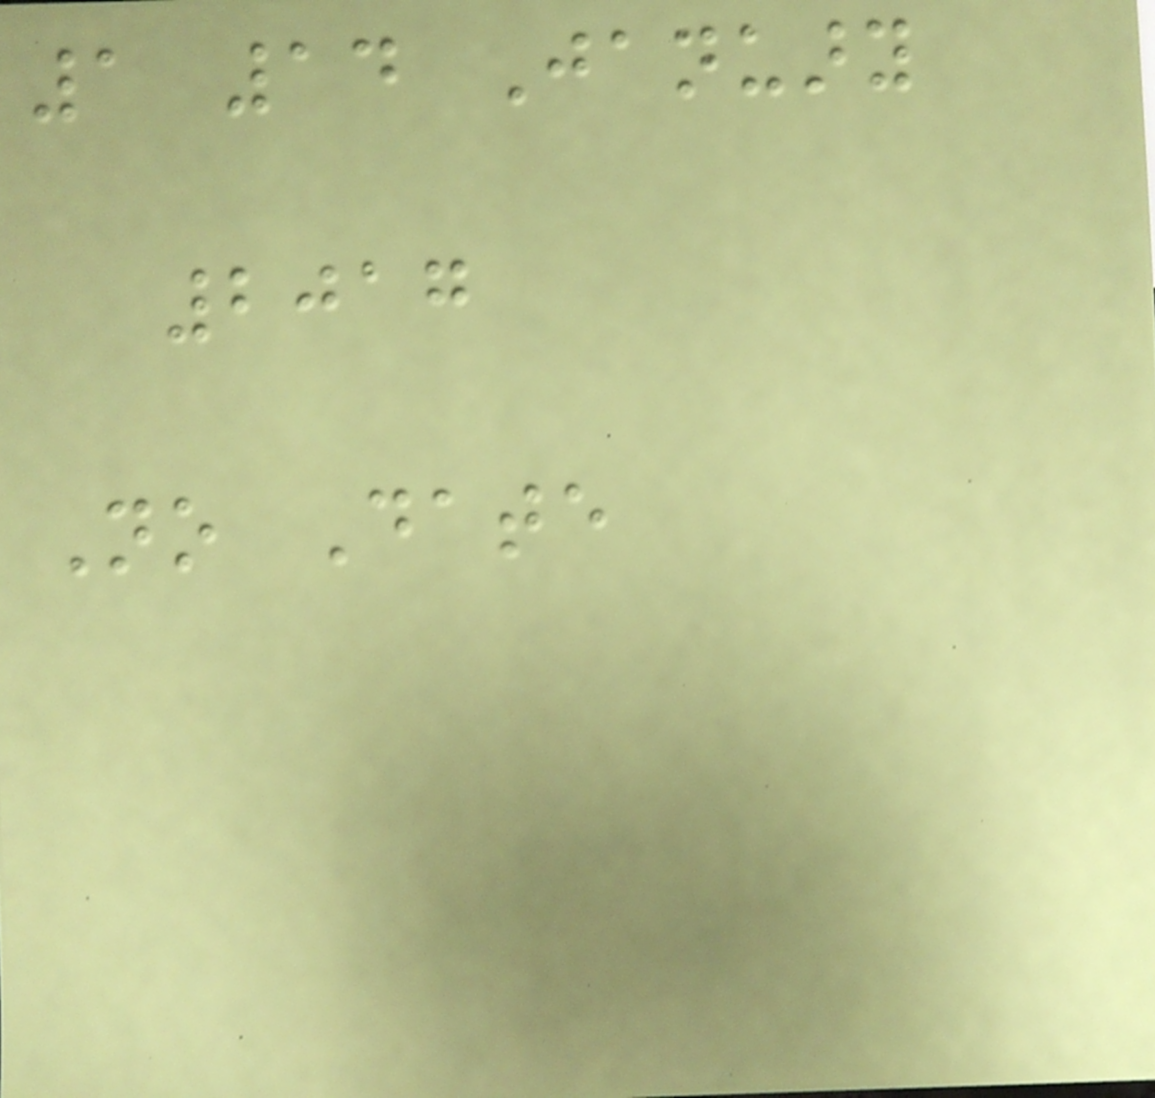1 14 January
2017
No Date
